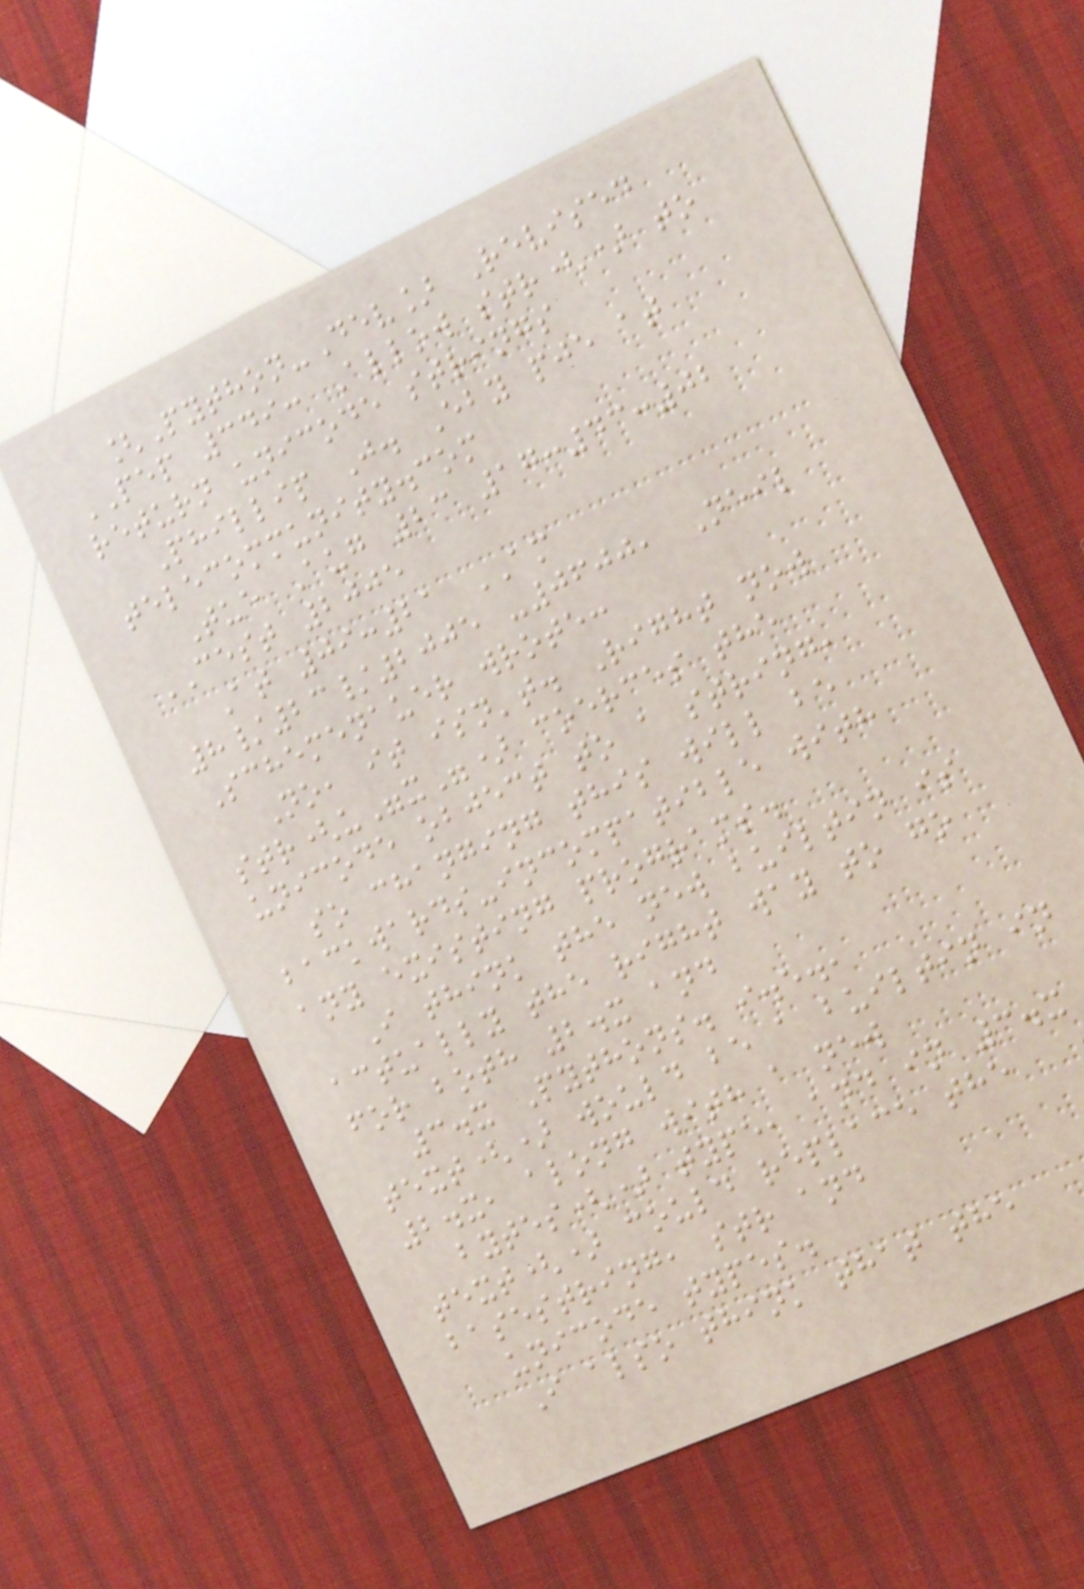[Python-Dev] Revised
PEP 349: Allow str() to
return unicode strings
Phillip J. Eby pje at
telecommunity.com
Tue Aug 23 17:43:02
CEST 2005
At 09:21 AM
8/23/2005 -0600, Neil
Schemenauer wrote:
No, it isn't. Right now
str(u"x") coerces the
unicode object to a string,
so changing this will be
backwards-incompatible with
any existing programs.
I think the new builtin is
actually the right way to go
for both 2.x and
3.x Pythons. i.e.,
text() would be a builtin in
2.x, along with a new
bytes() type, and in 3.x
text() could replace the
basestring, str and
unicode types.
I also think that the
